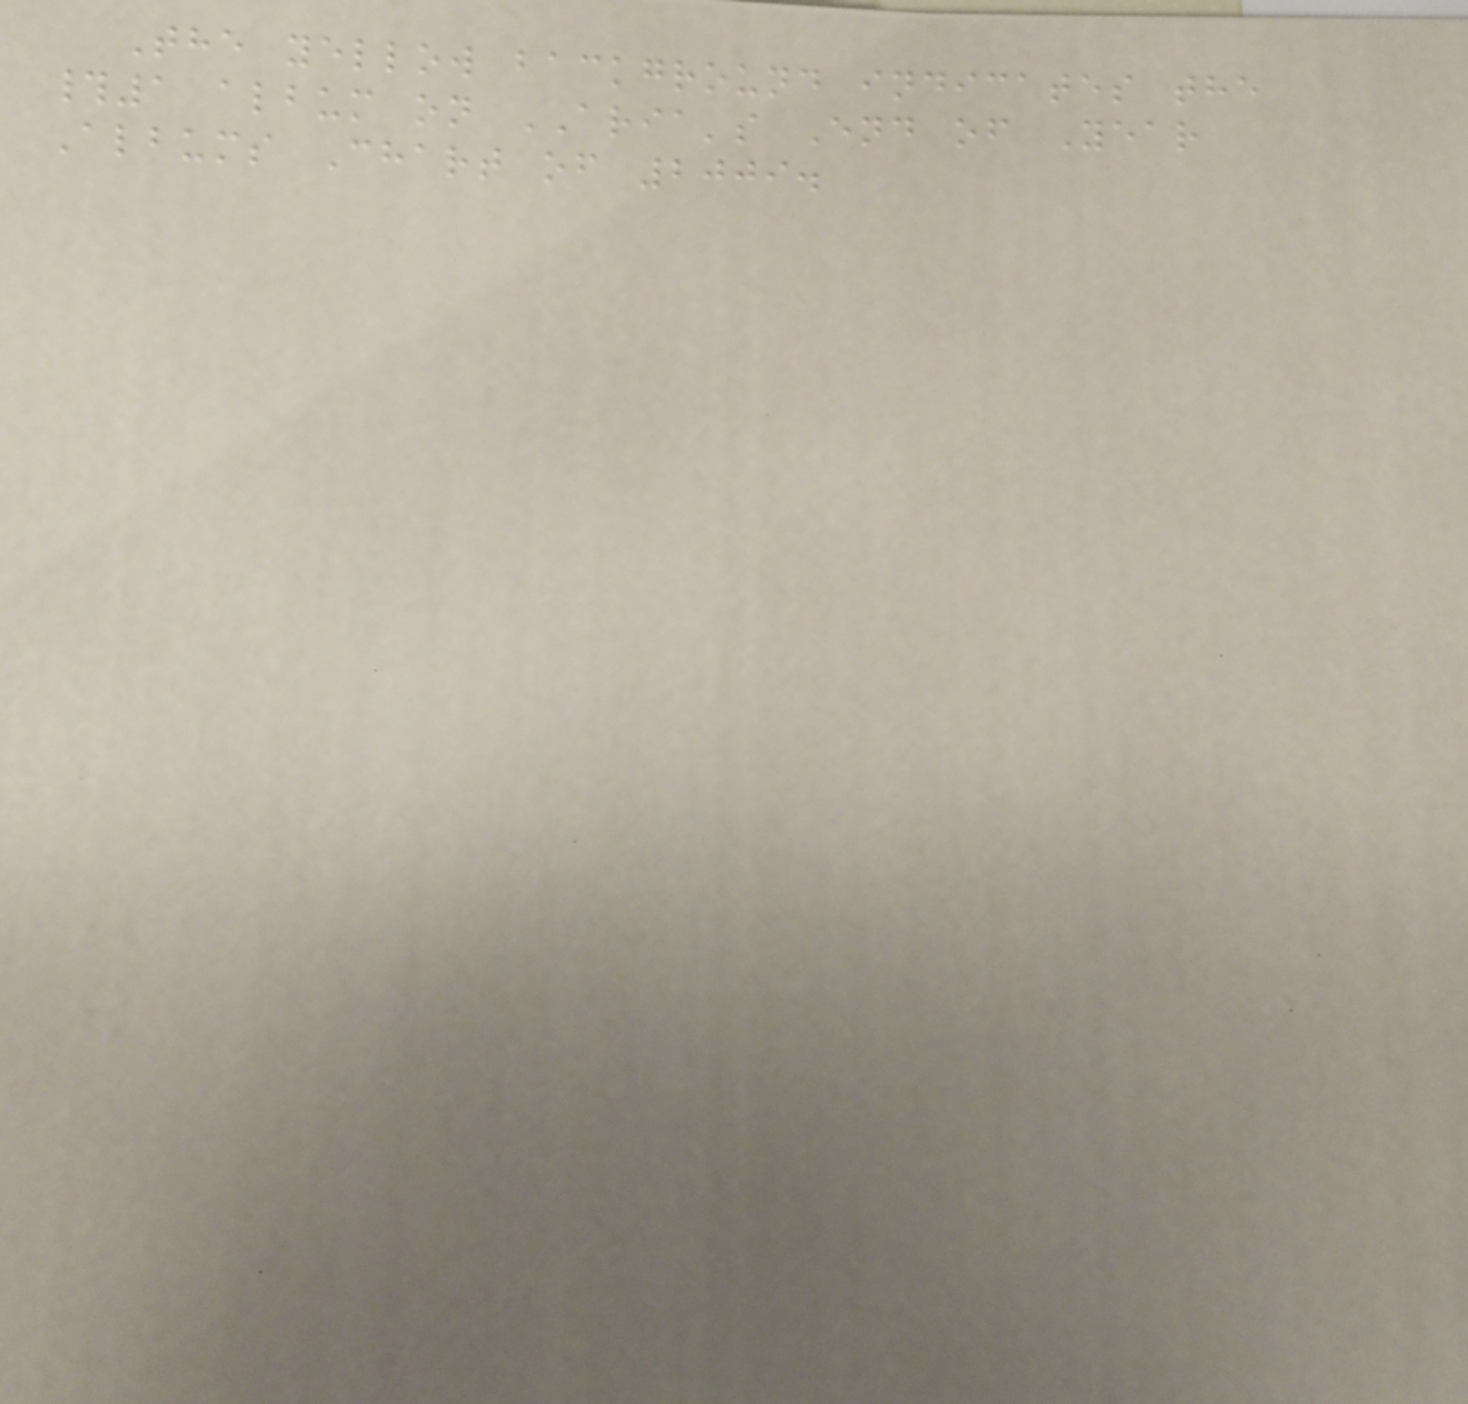The yellow background indicates the
#1 album on ARIA's End of Year
Albums Chart of 2009.
